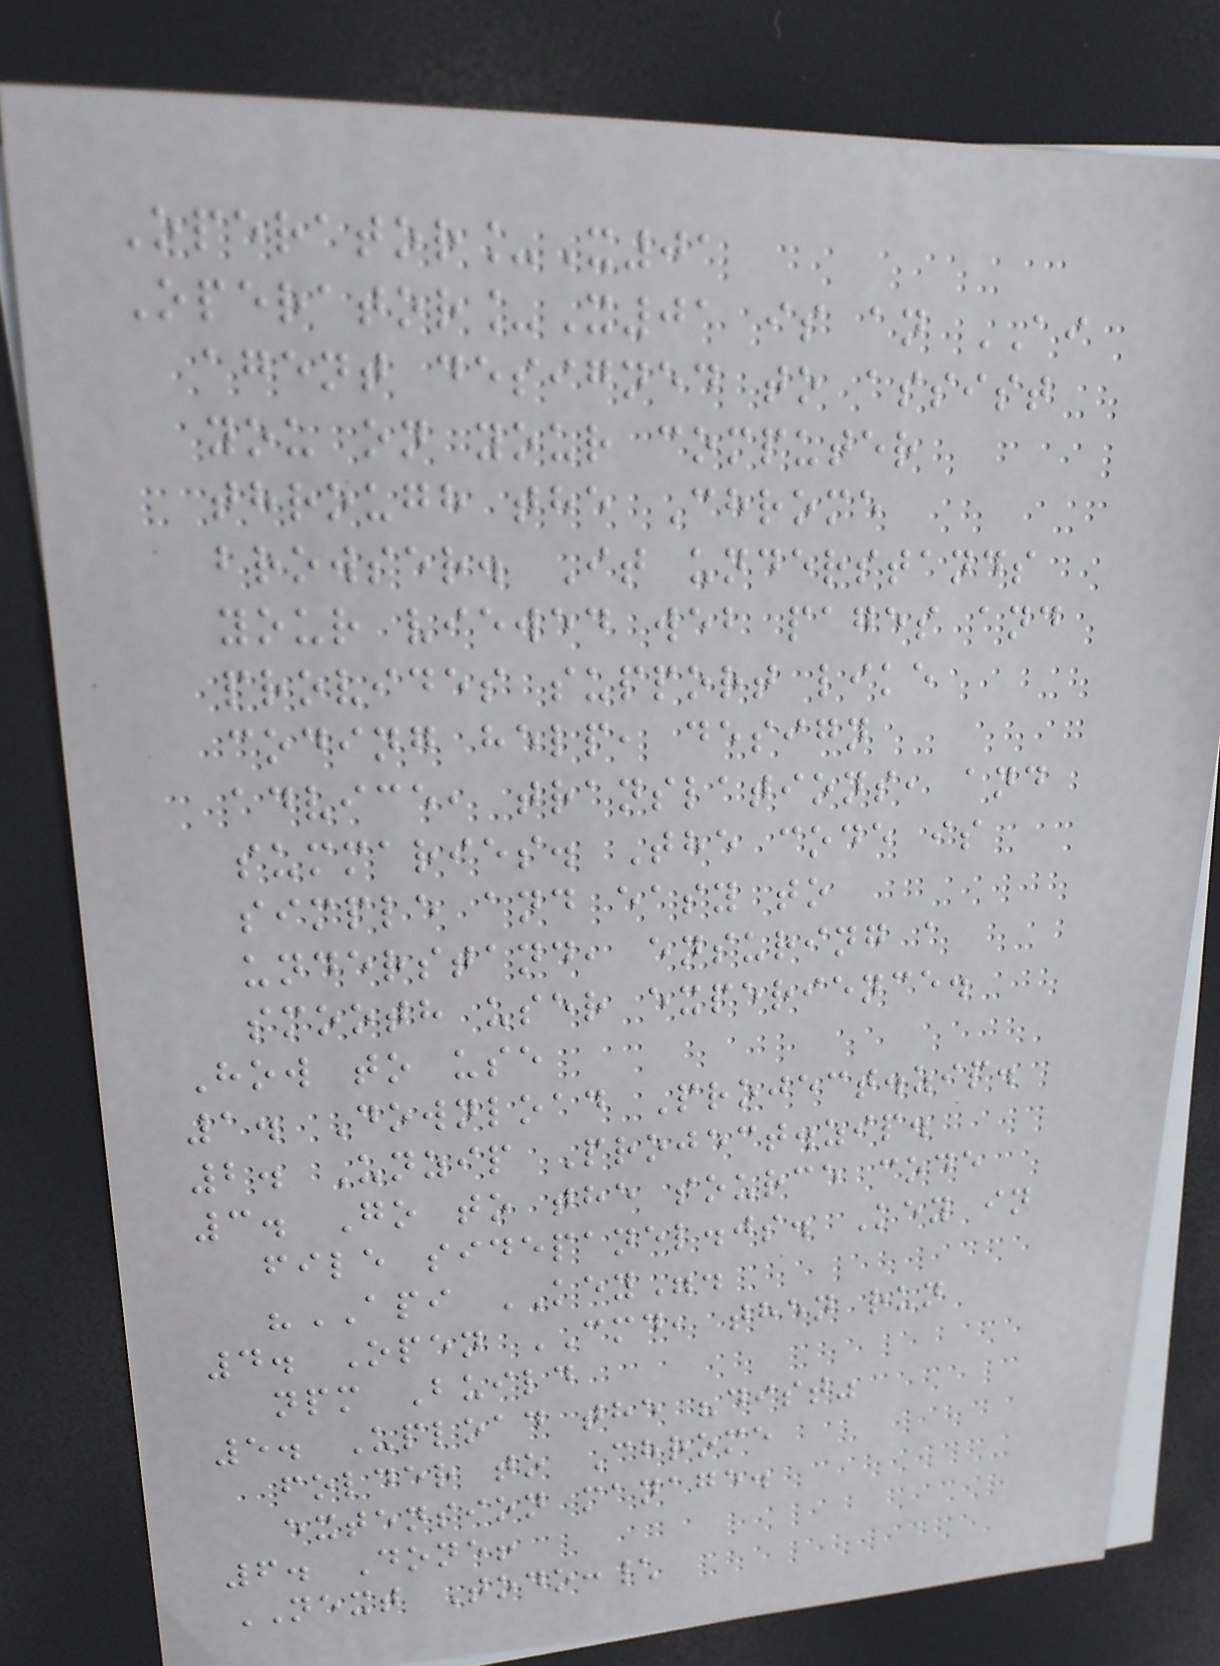Operator_X01
Operator_X01 is an AI
agent designed to assist
you on your computer
through the Chrome
browser. It understands
your viewed web pages and
provides support like
coding help, design
advice, translations, and
summaries. The code is
simple and easy to
understand, ensuring a
smooth user experience.
How to use
1. Download Project.zip.
2. Unzip Project.zip.
3. Go to the source code
file sidepanel.js. Key in
"API KEY".
4. Open CMD, then run
npm Build
5. Upload the "dist"
folder to Chrome
extension manage.
6. Done!
NEXT Todo:\
